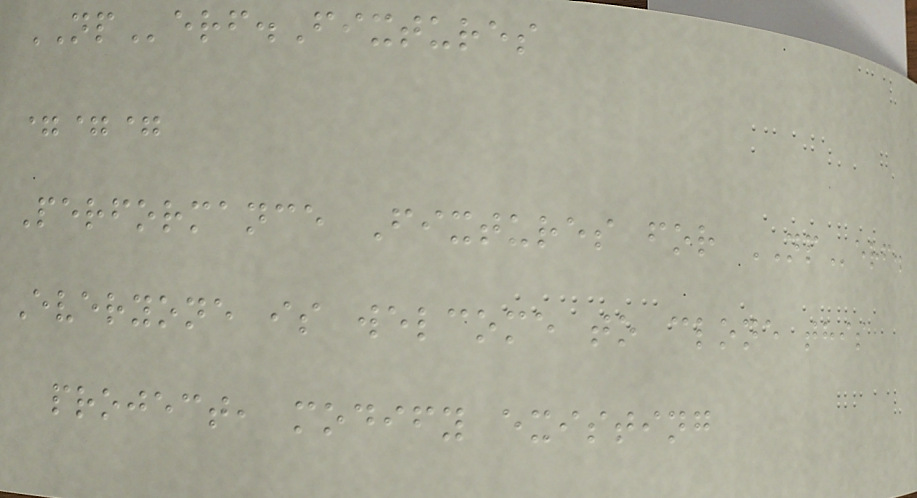NPerf.Fixtures
===
Performance Fixtures for NPerf.
Everyone is welcome to clone this
project, modify existing
